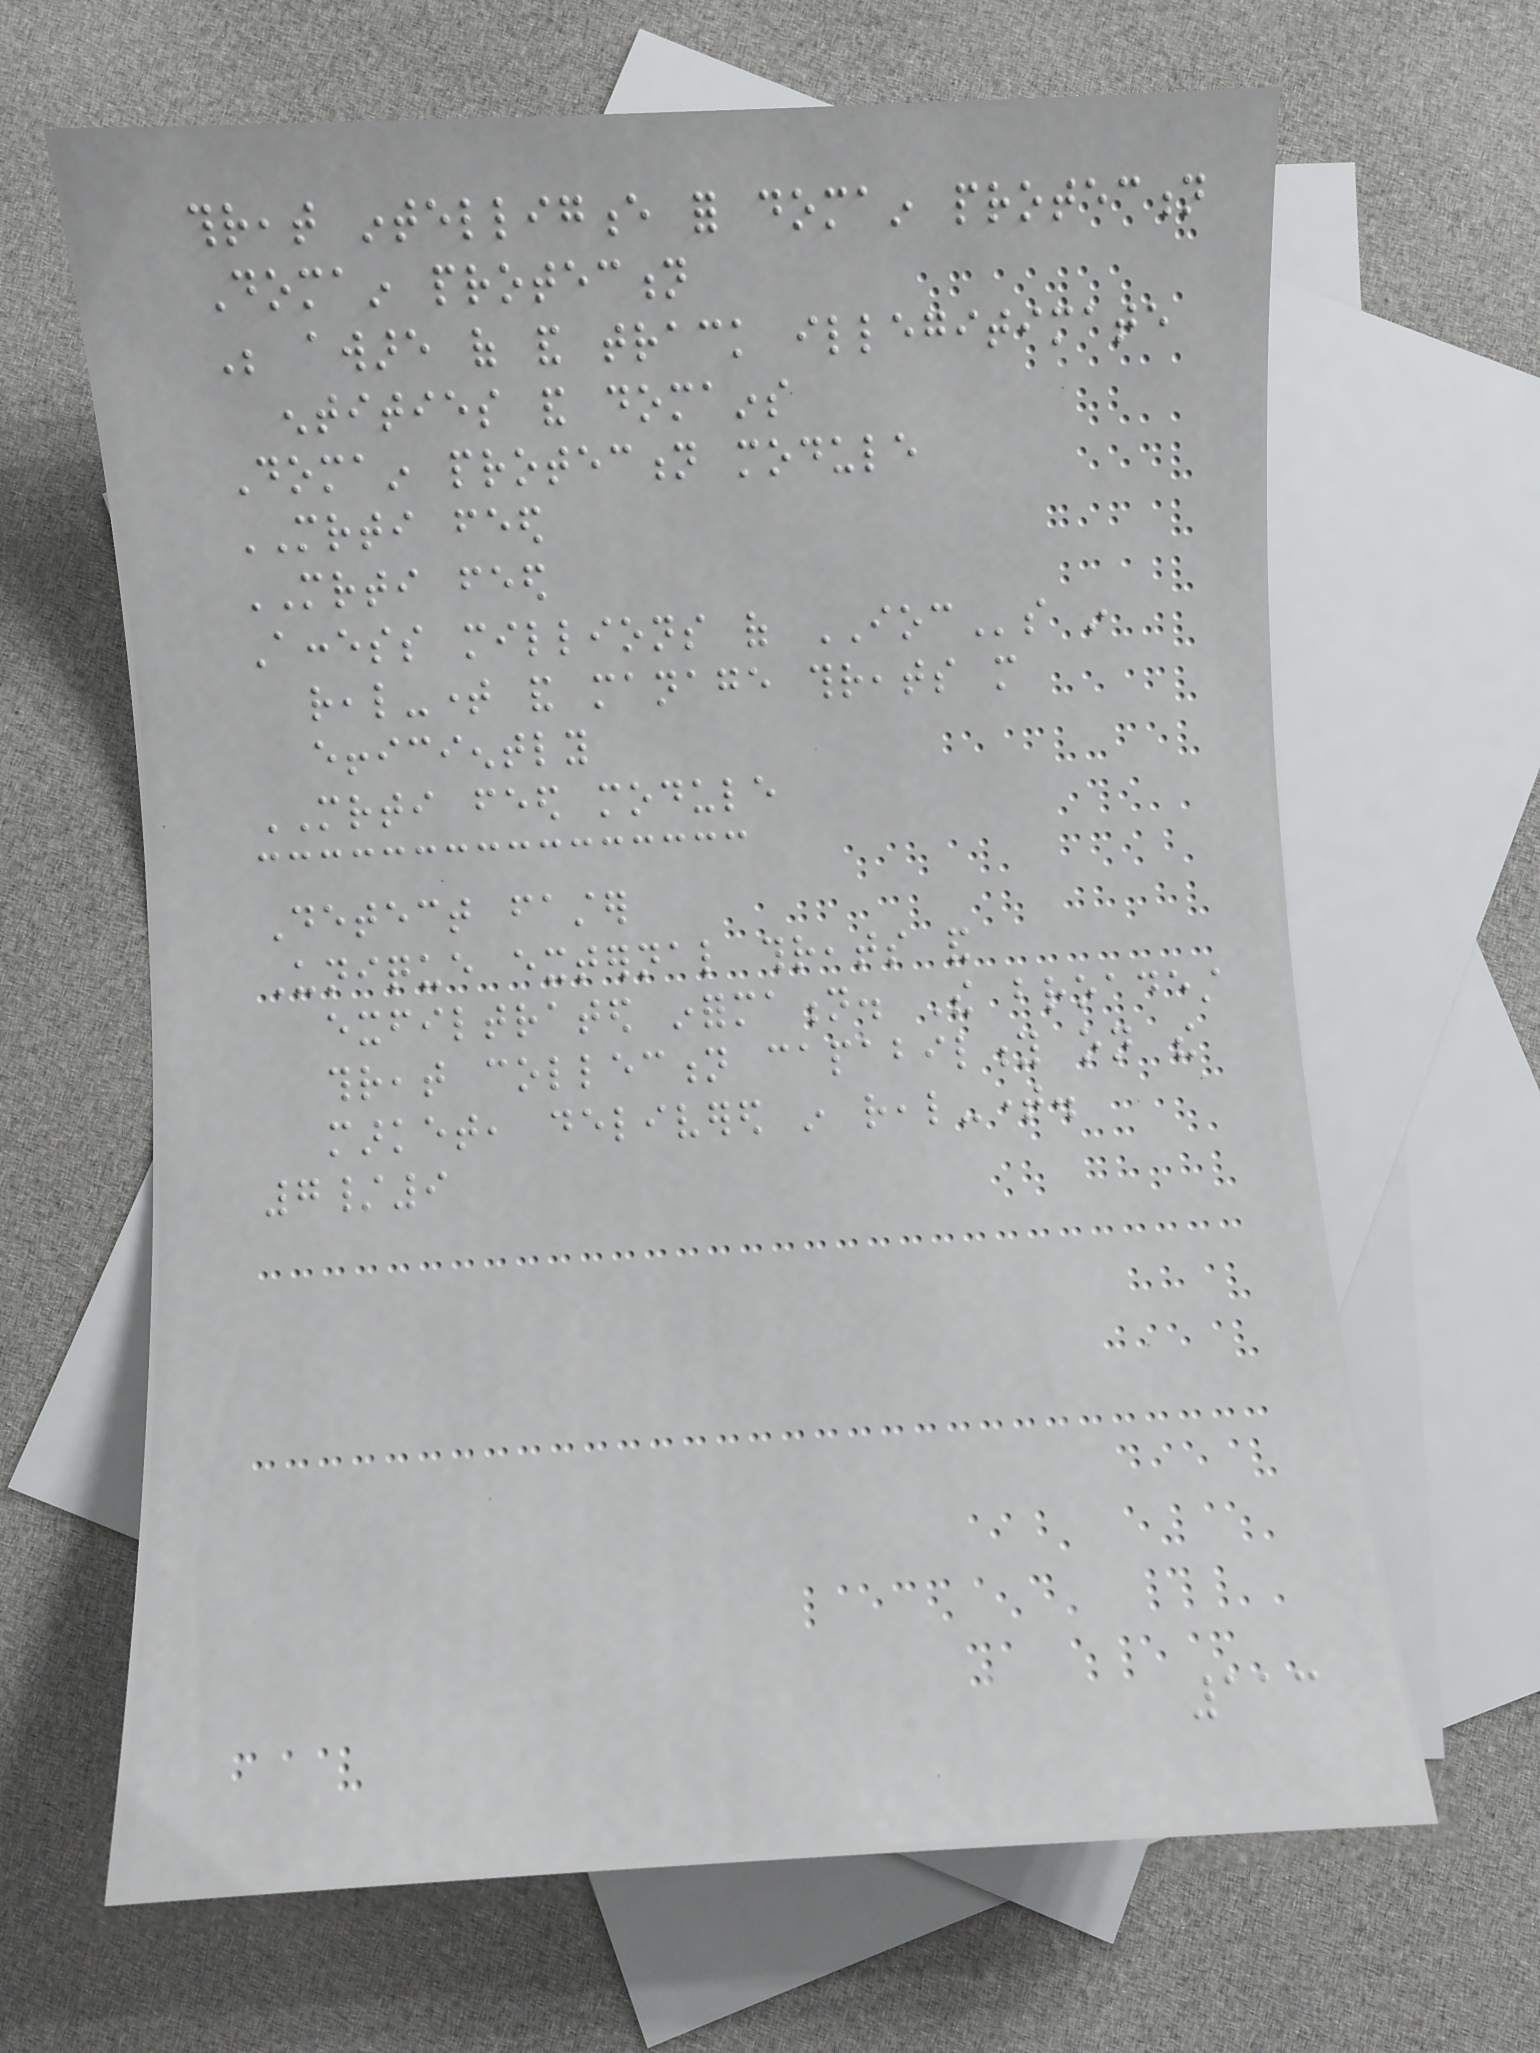threat intelligence for domain protection
Domain protection
Be aware of and track illegitimate
entities and domains
Domain protection module
MRTI feed
MRTI feed
Access millions of IOCs in
real-time and manage threats more
efficiently
MRTI feed module
Detect faster
Unique external threats and
exfiltrated information. The broadest
threat collection capability on the
market, delivered in real-time.
7/9
113
